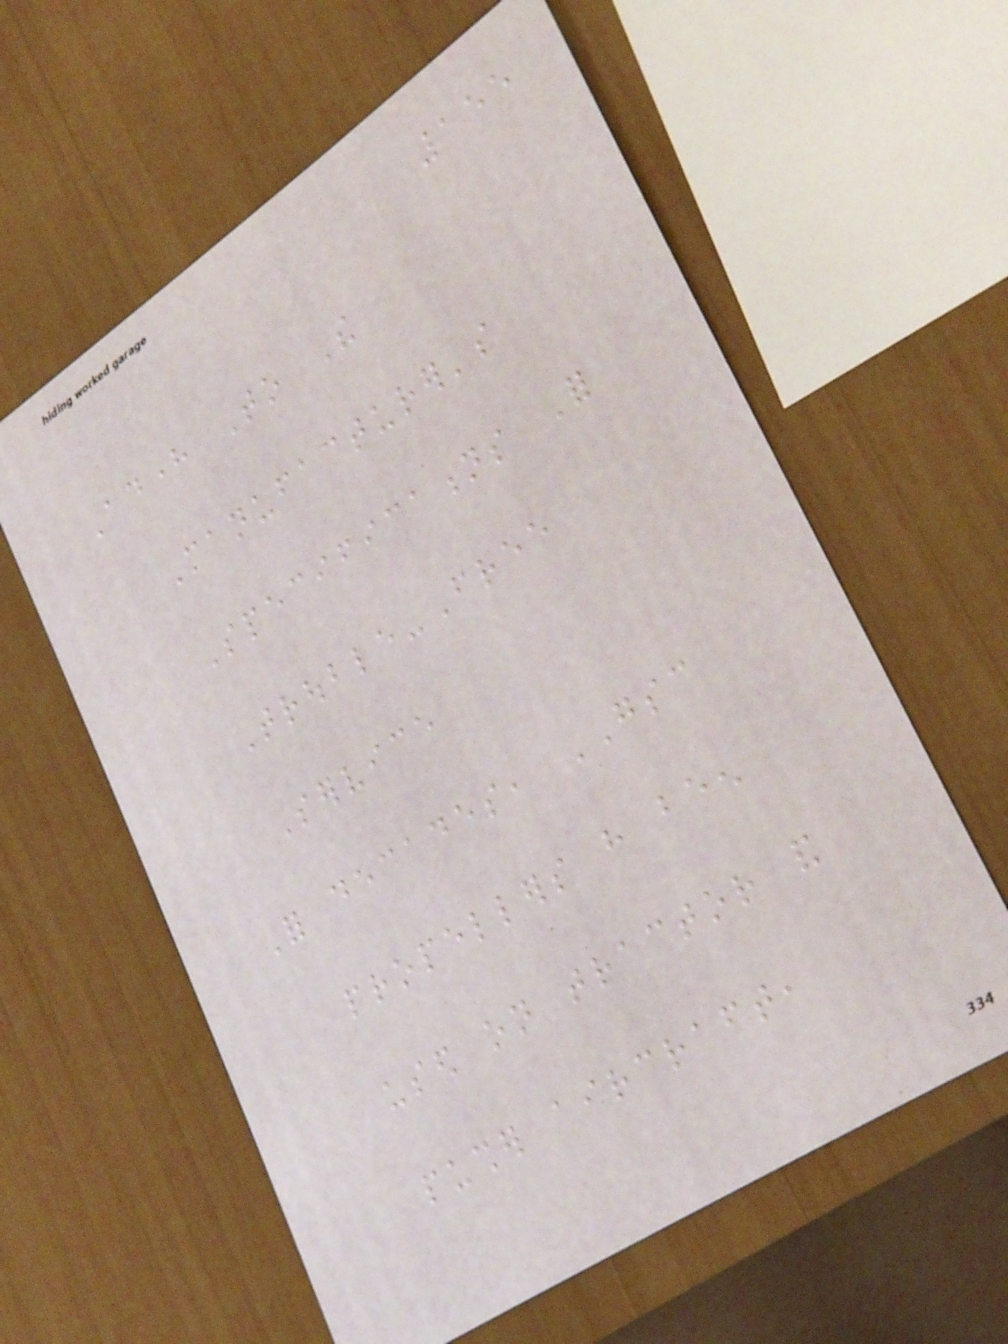155
Adhere To The
Manufacturer's
Specifications For
Trouble-Free
Service
For decades, GSC
propellers have been
used on tractor and
pusher aircraft,
